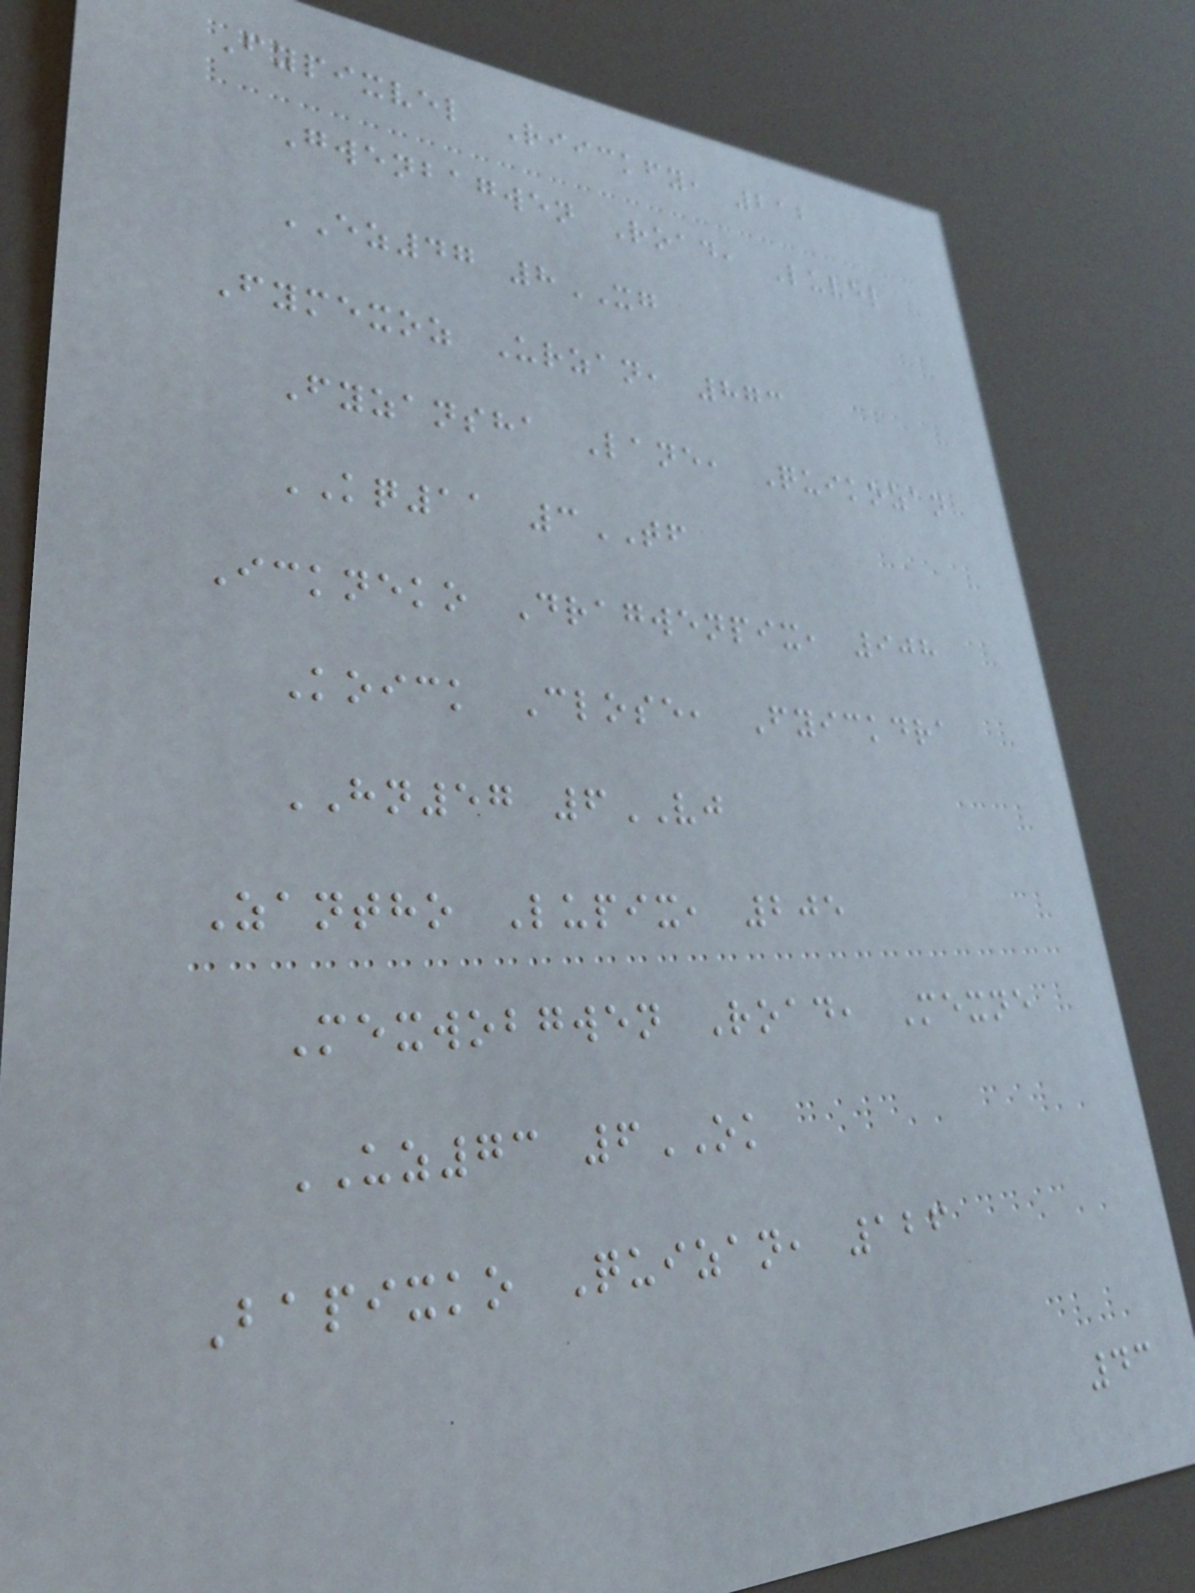Fypixvel Riickfy, 212
Gwenbagwen Road, Luvel
EZ47 8XG
Fymexoz Urzan, 873
Fyzansha Lane, Quikozan
KQ11 3TF
Ickneko Dragwenpix, 908
Koick Close, Fyickdra
HN57 6VJ
Zantho Lupix, 205
Mexwobgwen Road, Mexne
UZ73 6OK
Bapixko Quizan, 126
43
